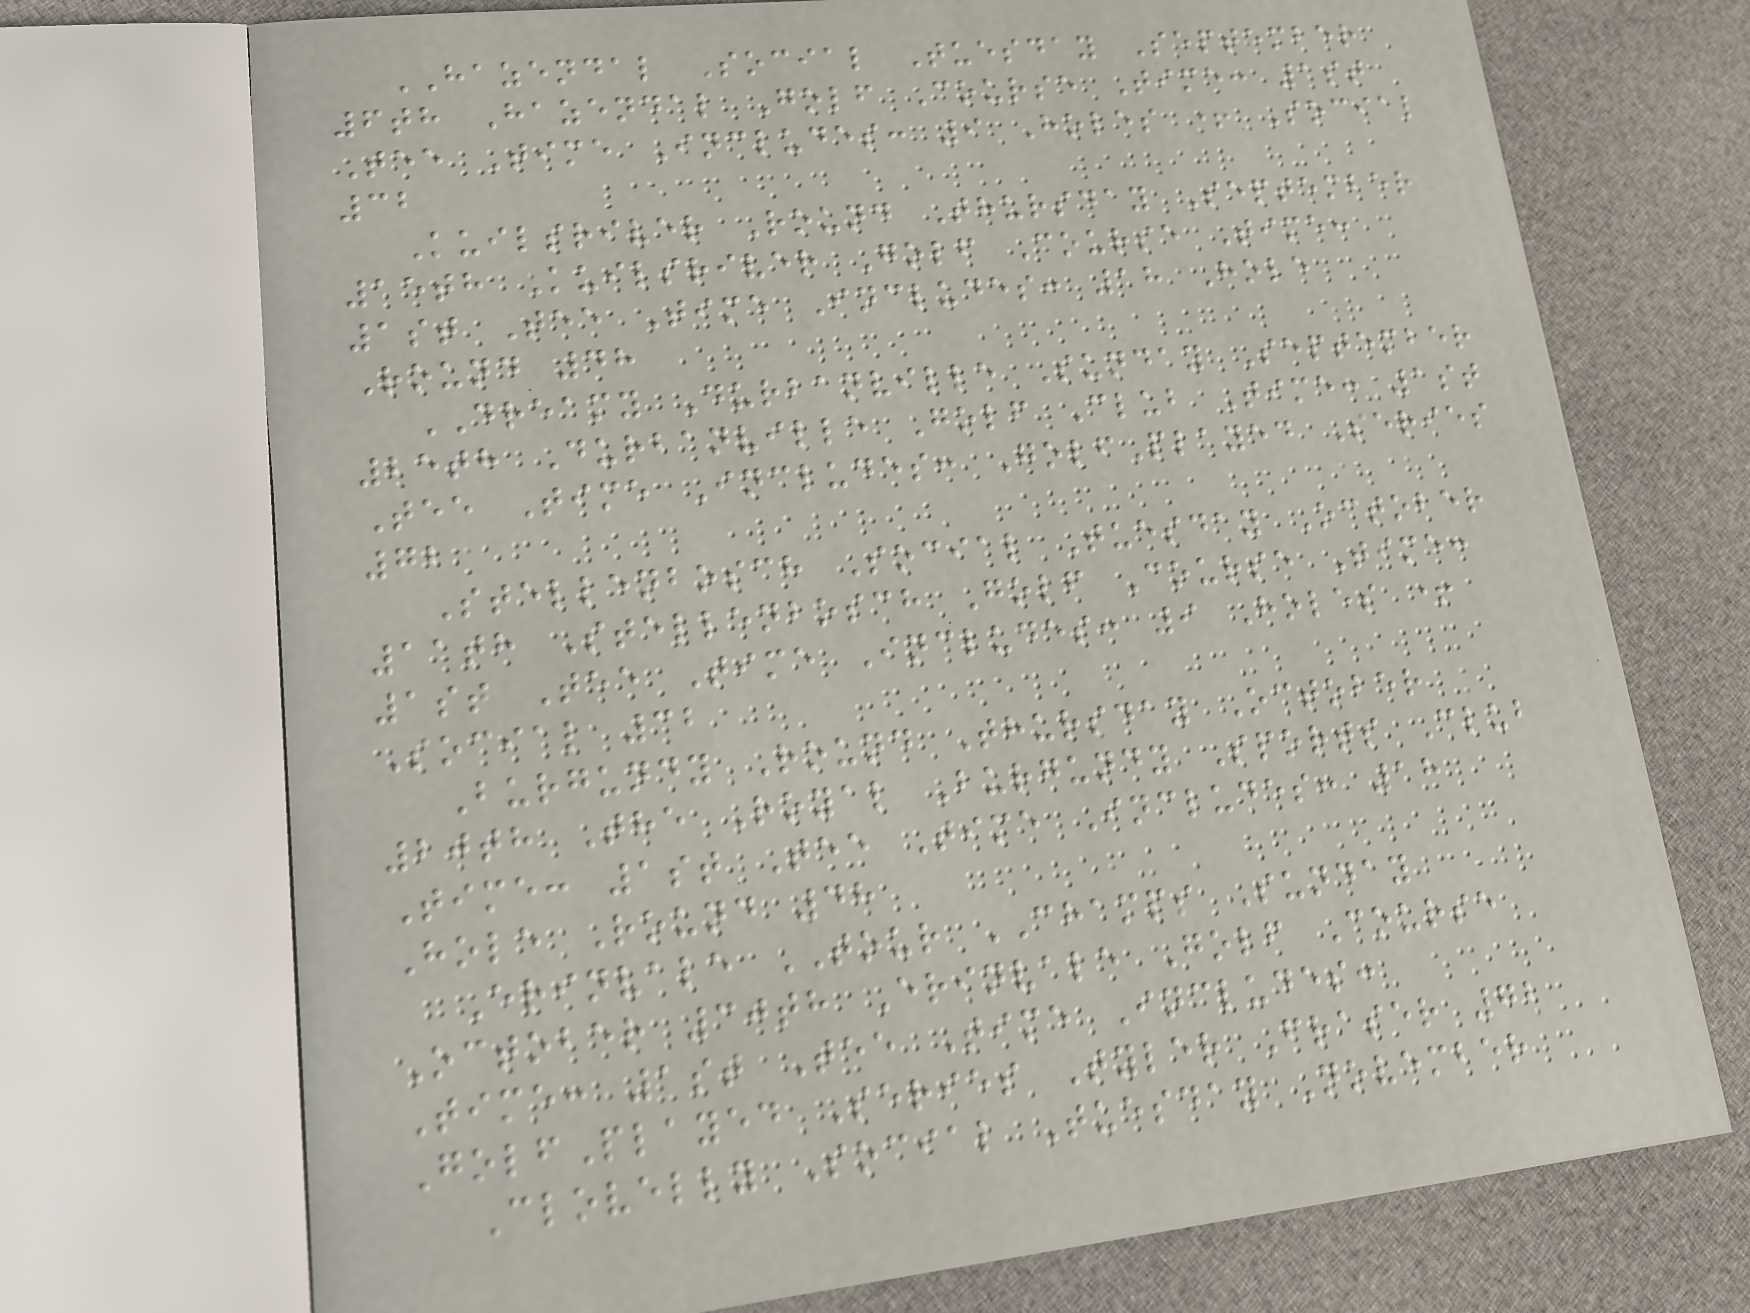HAZENDAL Social Tuesday September
6th Hazendal Golf Course Time: 1st
Tee Time Includes: 9 Holes + Social
32
Kuilsriver Round Thursday September
15th Kuilsriver Golf Course Time:
1st Tee Time Includes: 18 Hole
Round 48
DREAMY Durbanville Sunday September
25th Durbanville Golf Club Time: 1st
Tee Time Includes: GolfPlayed Series
72
Stellenbosch Social Tuesday October
11th Stellenbosch Golf Course Time:
1st Tee Time Includes: 9 Holes +
Social 32
Burgundy Round Thursday October
20th The Royal Burgundy Sports Club
Time: 1st Tee Time Includes: 18
Hole Round 48
Erinvale TOUR CHAMPS Sunday
October 30th Erinvale Golf Course
Time: 1st Tee Time Includes:
GolfPlayed Series Tyler Fraser 72
Clovelly Social Tuesday November
